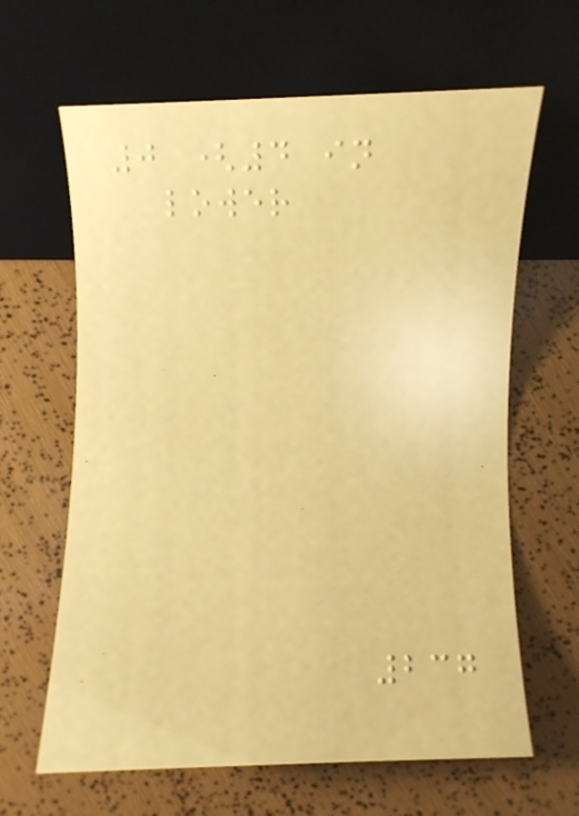0 (4 in
lower
237
